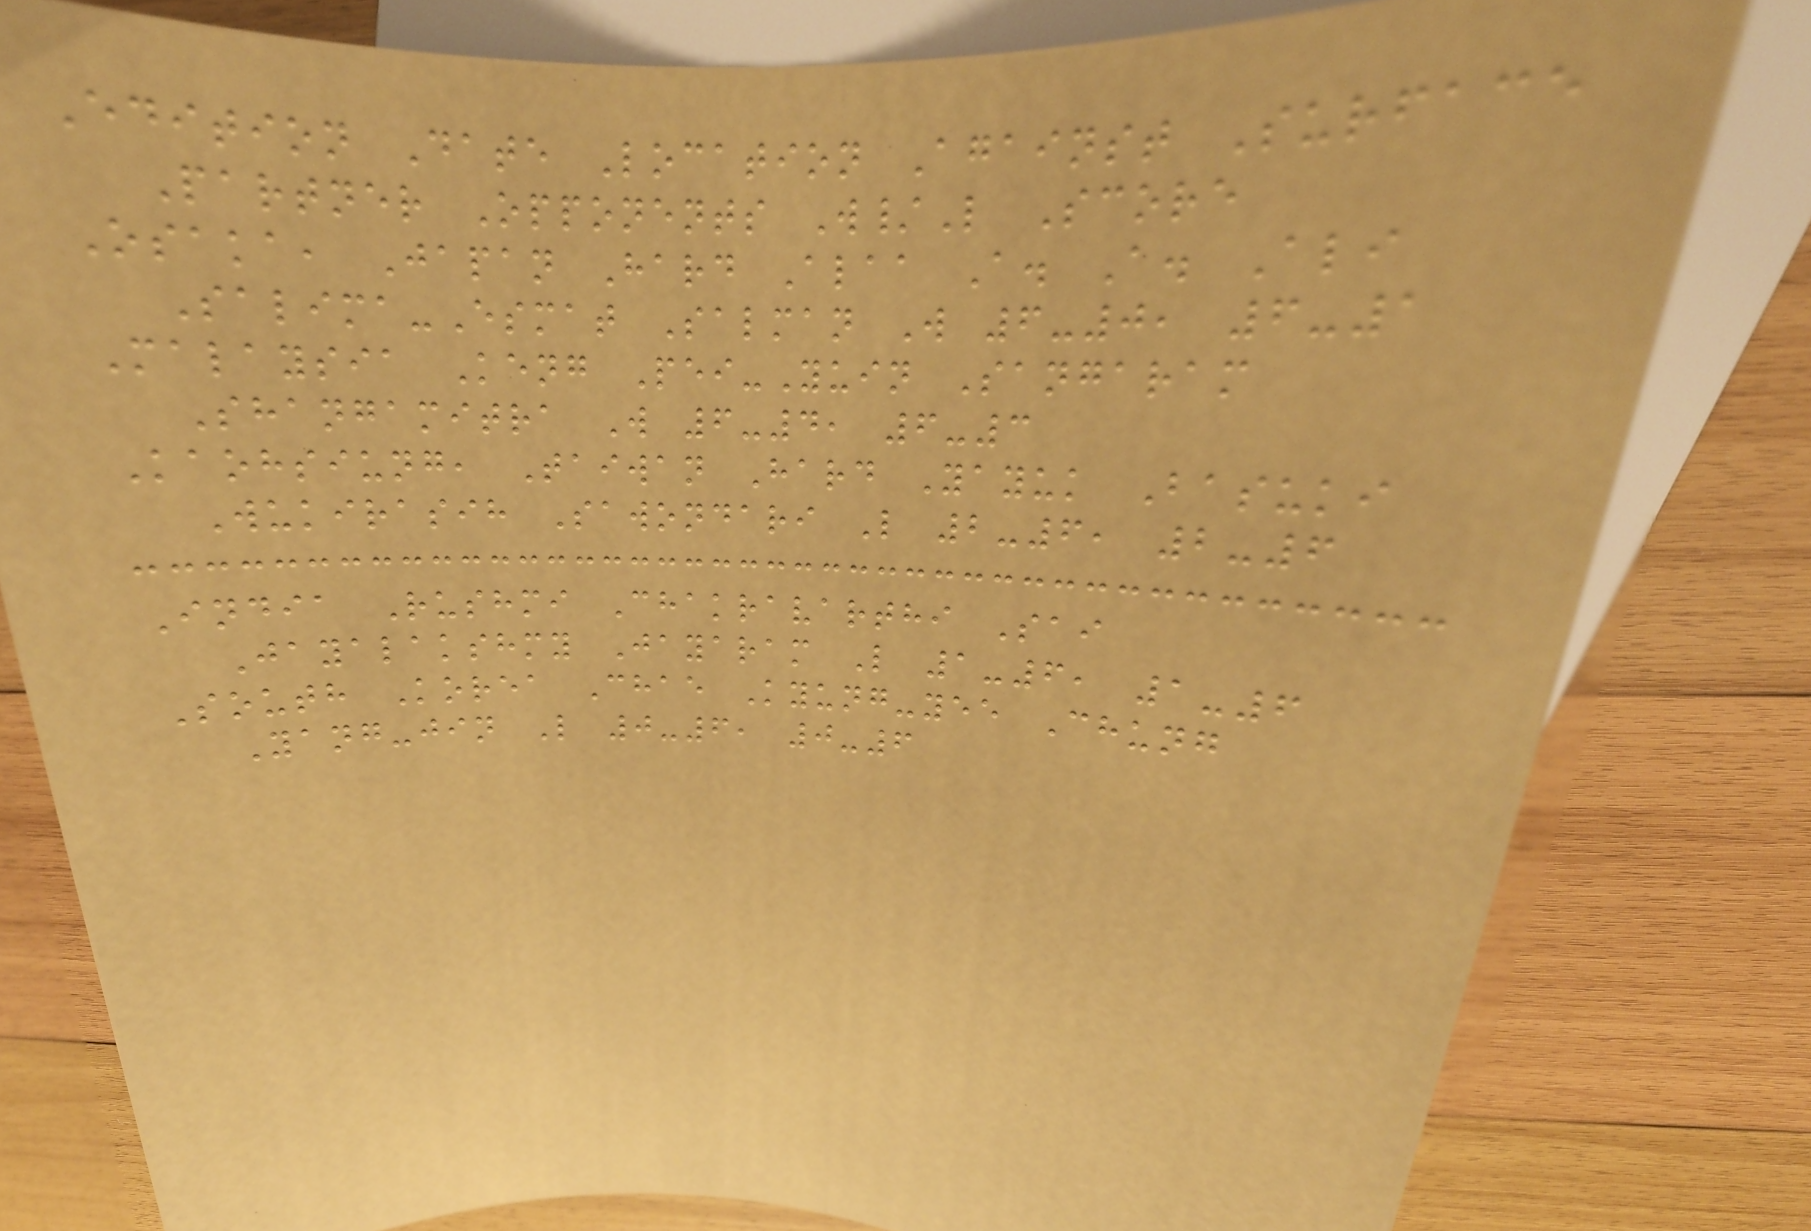Edition Date Location Against Surface
Partner Opponents W/L Score
Osaka, Japan Hard Alaa A. A. Ali
Salima-Esmat Salman W 6-0, 6-1
Malaysia Keng Pei-Yuin Sangaram
Shangamitra W 6-4, 6-3
Kaohsiung, Taiwan Hard Yayuk Basuki
Wukirasih Sawondari L 2-6, 2-6
India Rushmi Chakravarthi Sai
Jayalakshmy Jayaram L 1-6, 1-6
South Korea Chae Kyung-yee Chung
Yang-jin L 0-6, 0-6
